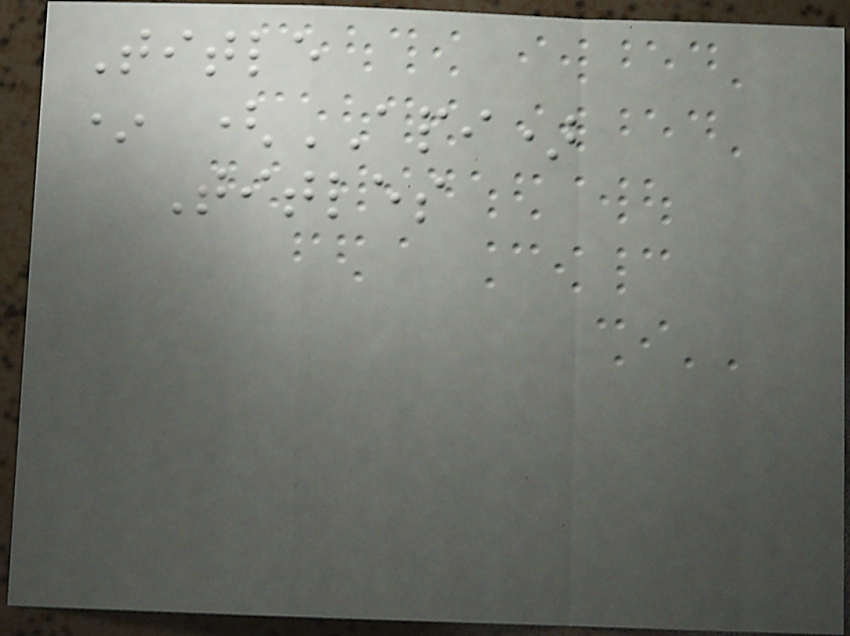Title
* (API)
Titles
